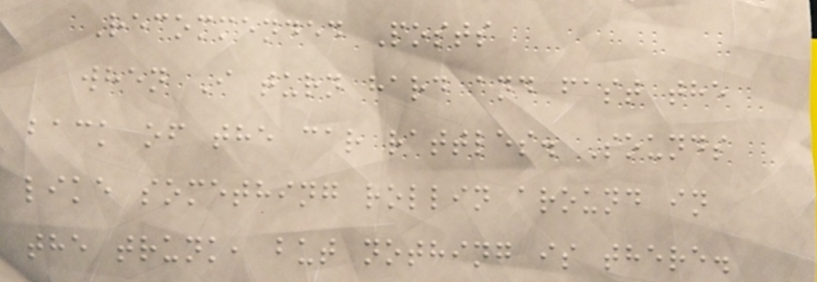Recommended Posts
when I turn hard and fast the
back of the car rattles. Sounds
like something rollin around in
the trunk, but nothing is there.
